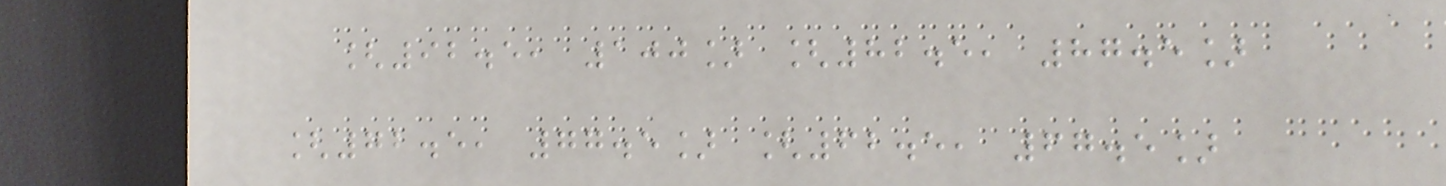[92.5, 100] [82.5, 87.5]
[72.5, 77.5] [62.5, 67.5]
